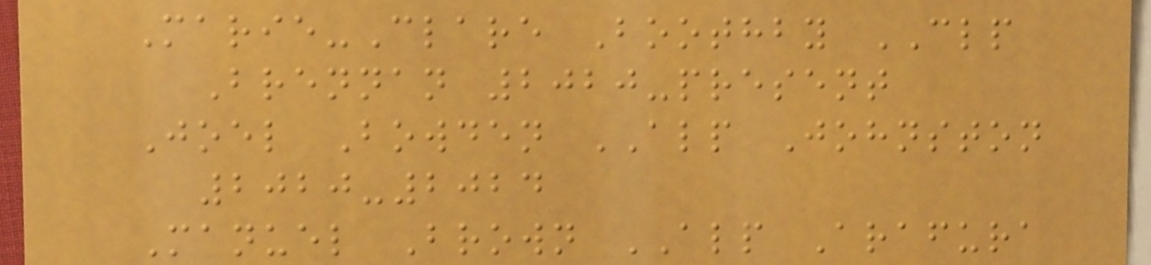Marie-Clare Boothby CLP
Brennan 2020-present
Joel Bowden ALP Johnston
2020-2024
Manuel Brown ALP Arafura
